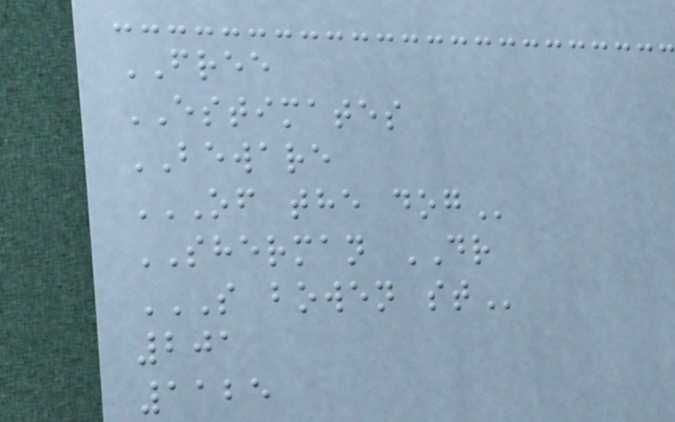FREE
ESTIMATES
BEWARE
OF THE DOG
SHERMAN DR
S BOWEN ST
201
1125
